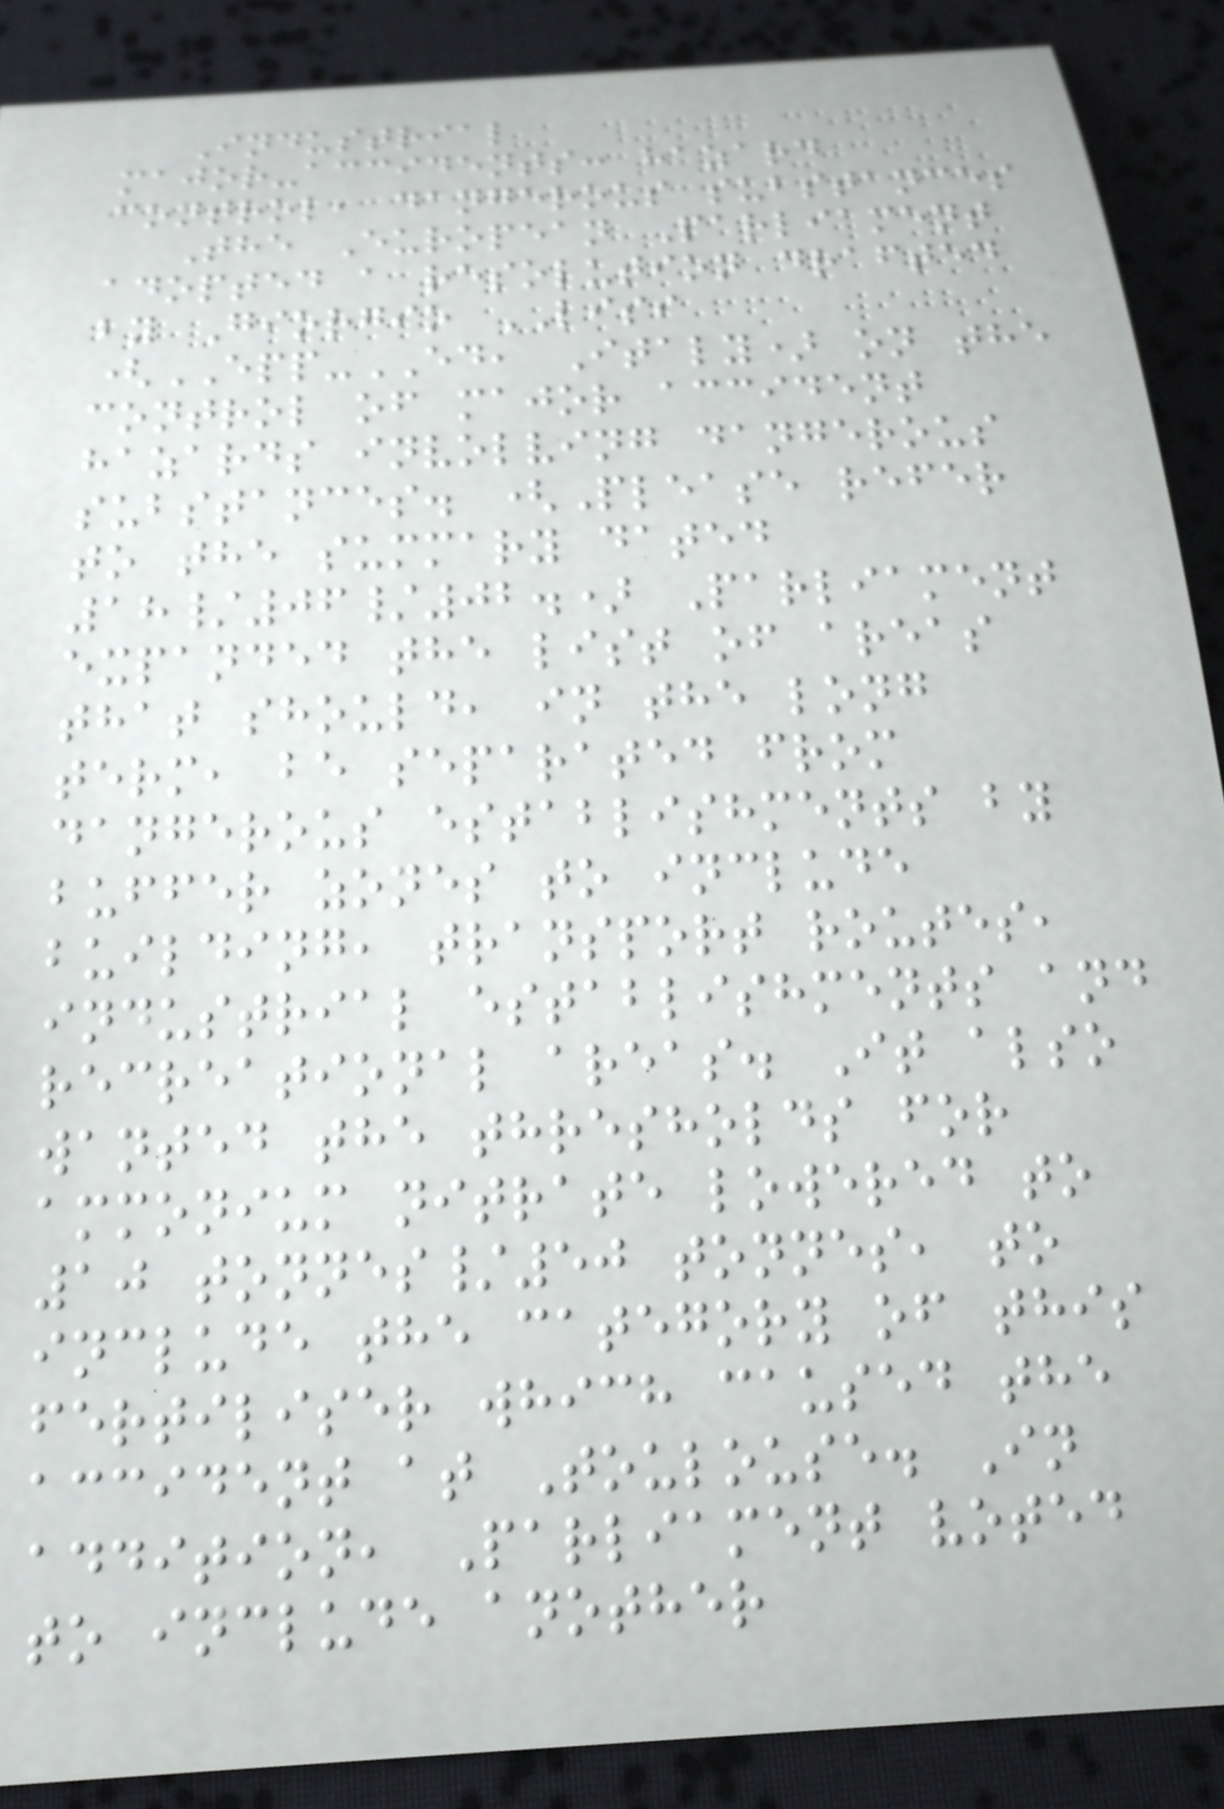Industrial
major-accidents: hazard
control, dangerous substances
The European Parliament
adopted a resolution drafted
by Giorgio LISI
(EPP-ED, Italy) on the
control of major accident
hazards involving dangerous
substances. (Please refer
to the summary dated
18/06/02.) Parliament
expanded the list of areas
that should, in the long
term, be separated from
dangerous establishments by
buffer zones to include
building, transport routes,
industrial establishments and
recreational areas. It also
wanted the thresholds for
ammonium nitrate lowered to
10 tonnes/50 tonnes, to
include the category of this
fertiliser which caused the
accident at Toulouse. In
addition, Parliament voted
to include another
